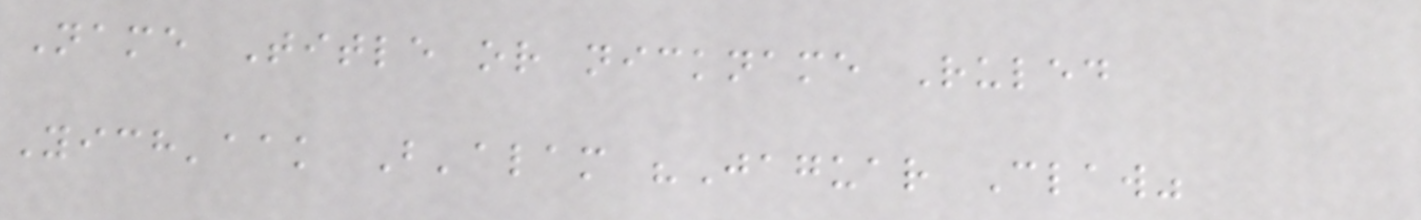Name Title or nickname Ruled
Yich'aak B'alam "Jaguar Claw"
